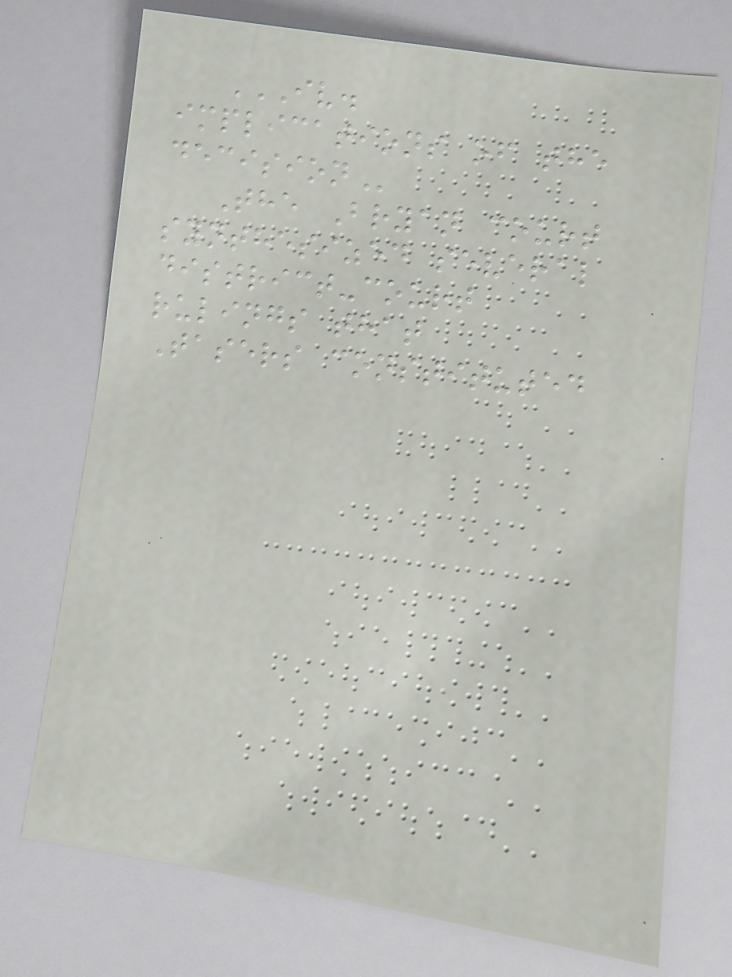IV.
IMPLICATIONS OF THE
DECISION
The Bryan court
synthesized several
district-court
rulings that
Tasers constituted
